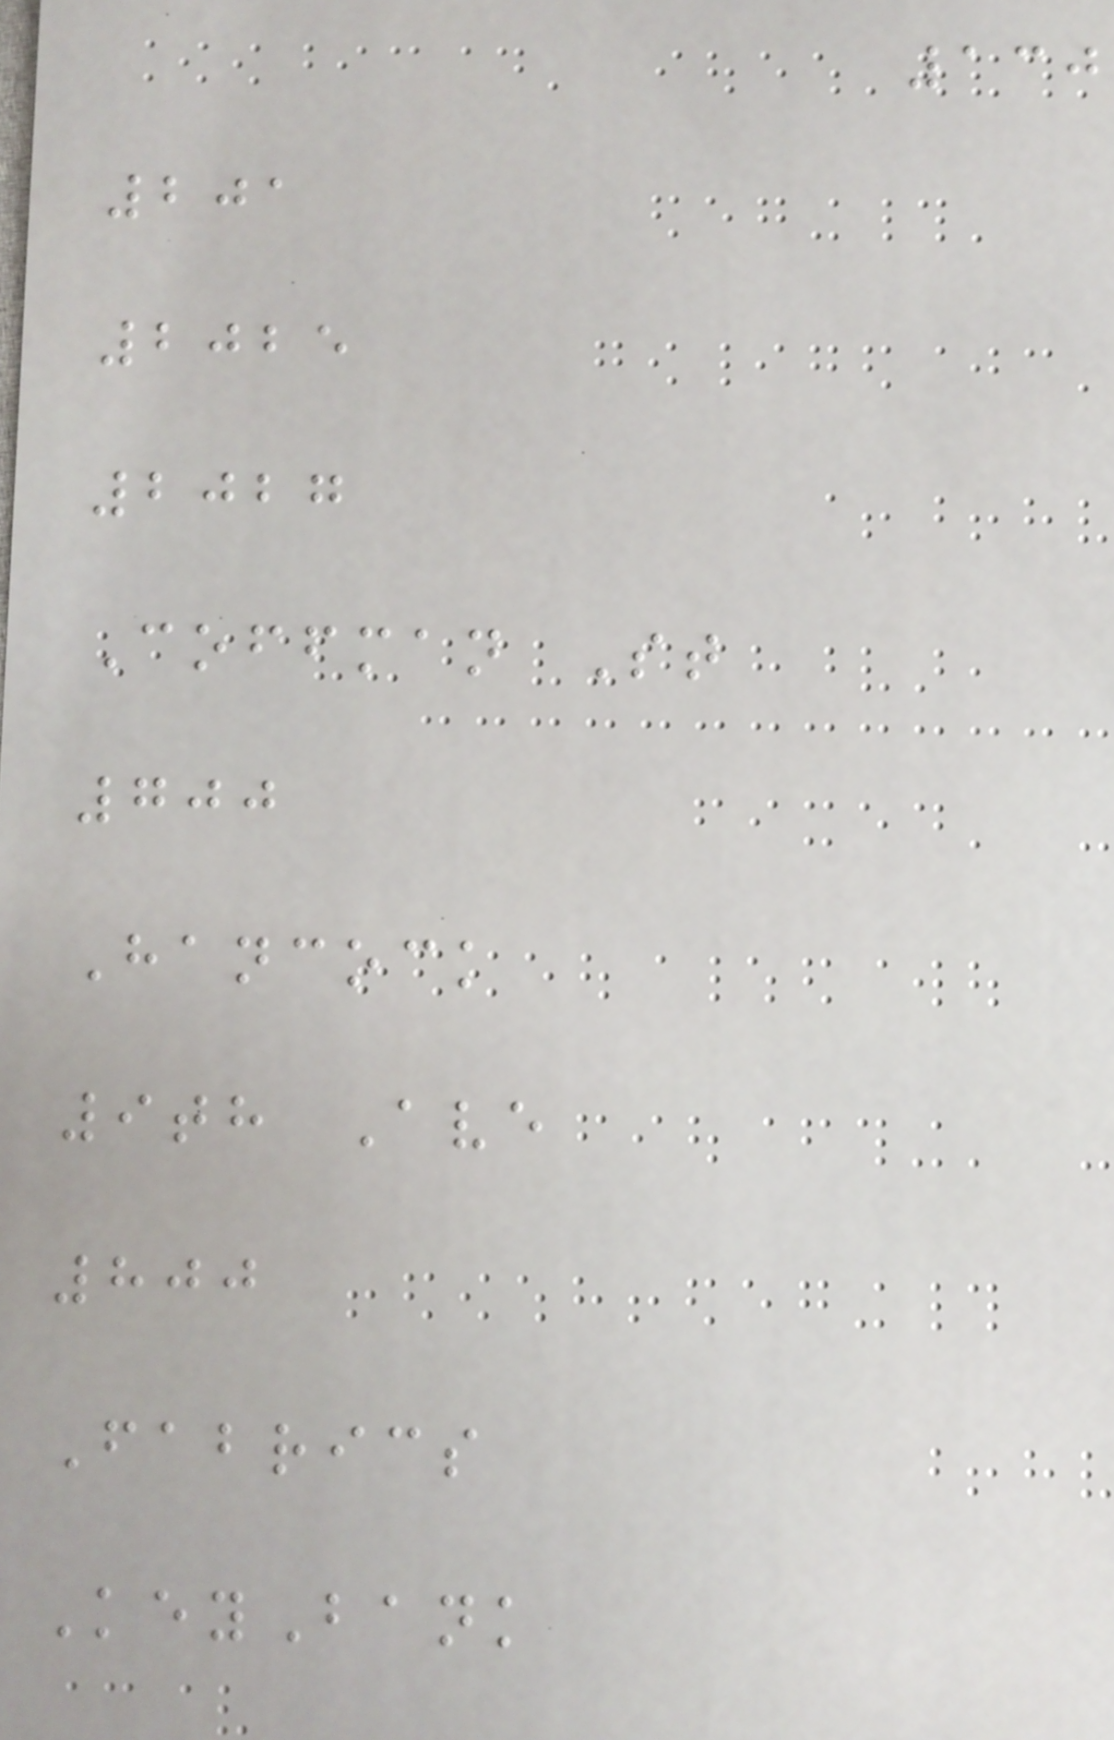130
201
2025
2027
Coffman St
700
Hancock
9th Ave
800
Fabrics
KeyBank
